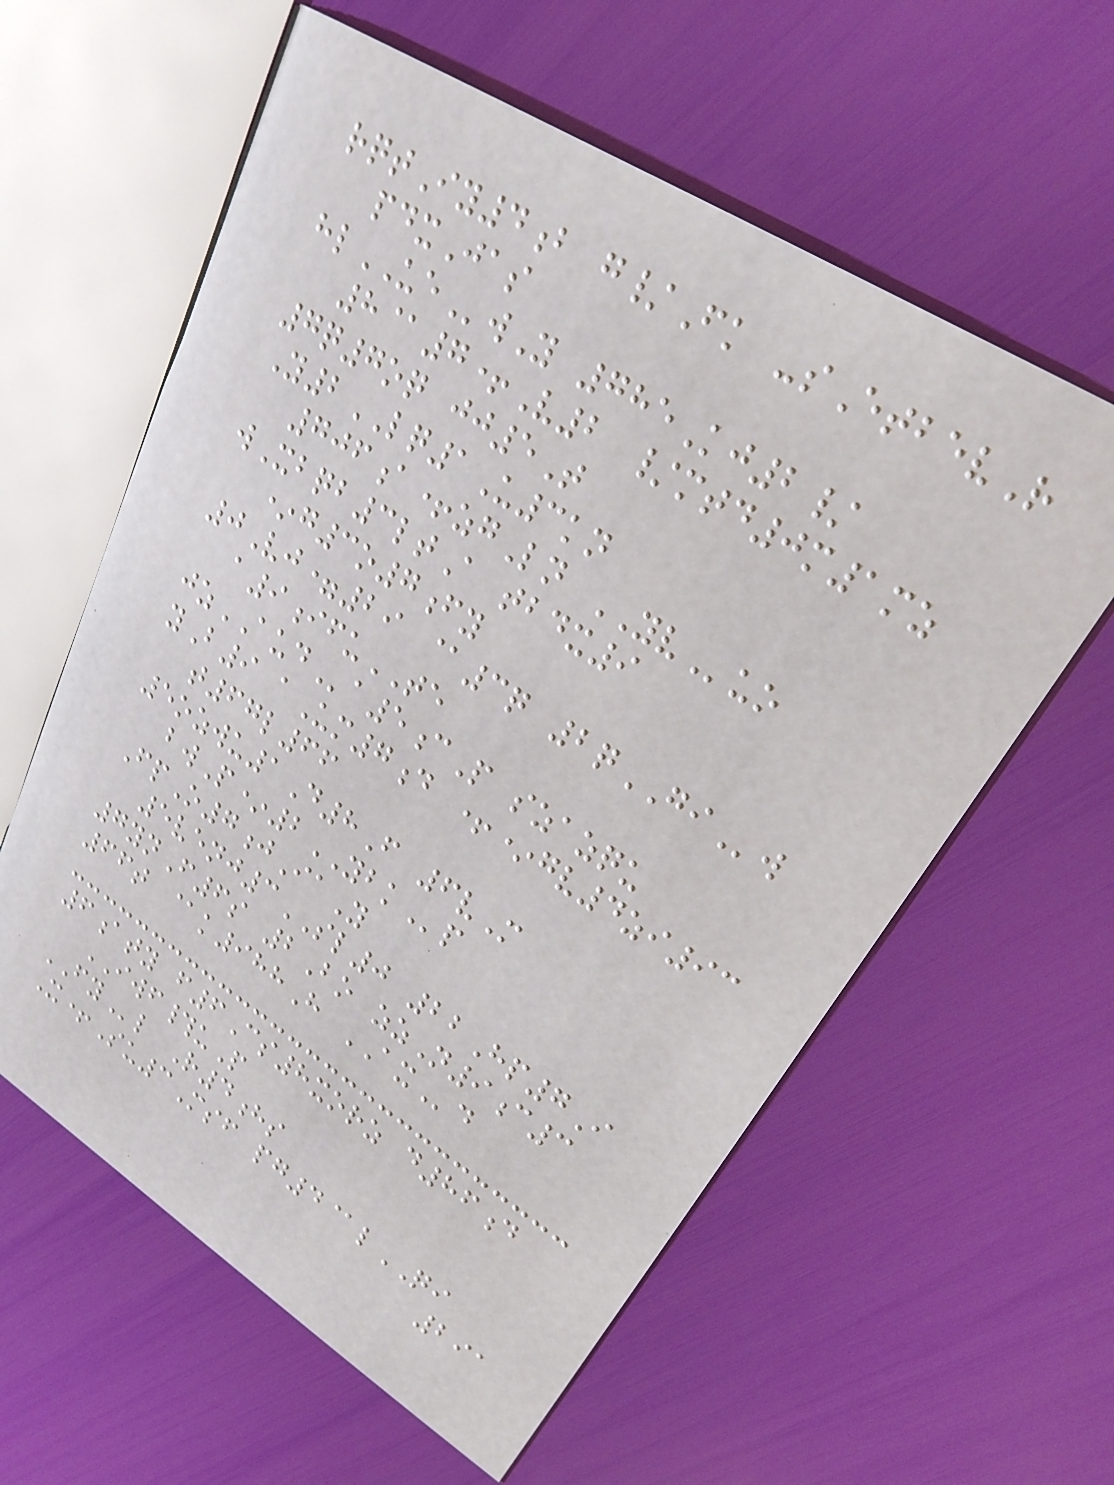rqtIy4b g/Fk -sEtbevR
pdxJas
hlUEwY 785Kj2/
8@7+V2 /mtd0m1mz
7q7oq jj5T
Y2LQ1U3kn
706a+zgLn YVuo
wXbqb3ltA tbdx9
*g3o7fy
0Vj=29 @3q 2qGIw
a9ifuTE
jzAUDa5cP szazqu
yB9 aUm7d +*gv4zi93
t67l66
5ozwu1D8F 6vM
bwP*2YBKp
FpO7jIaY
5venj3SL0 22Hp7I
7ynF6s 2Bo zzN9c3
66t @k988H AXd
6aty f6Cs8xorz d86d
IWF#uP
FYl R4hs
X+Su3Msf pg4@lQI
291
